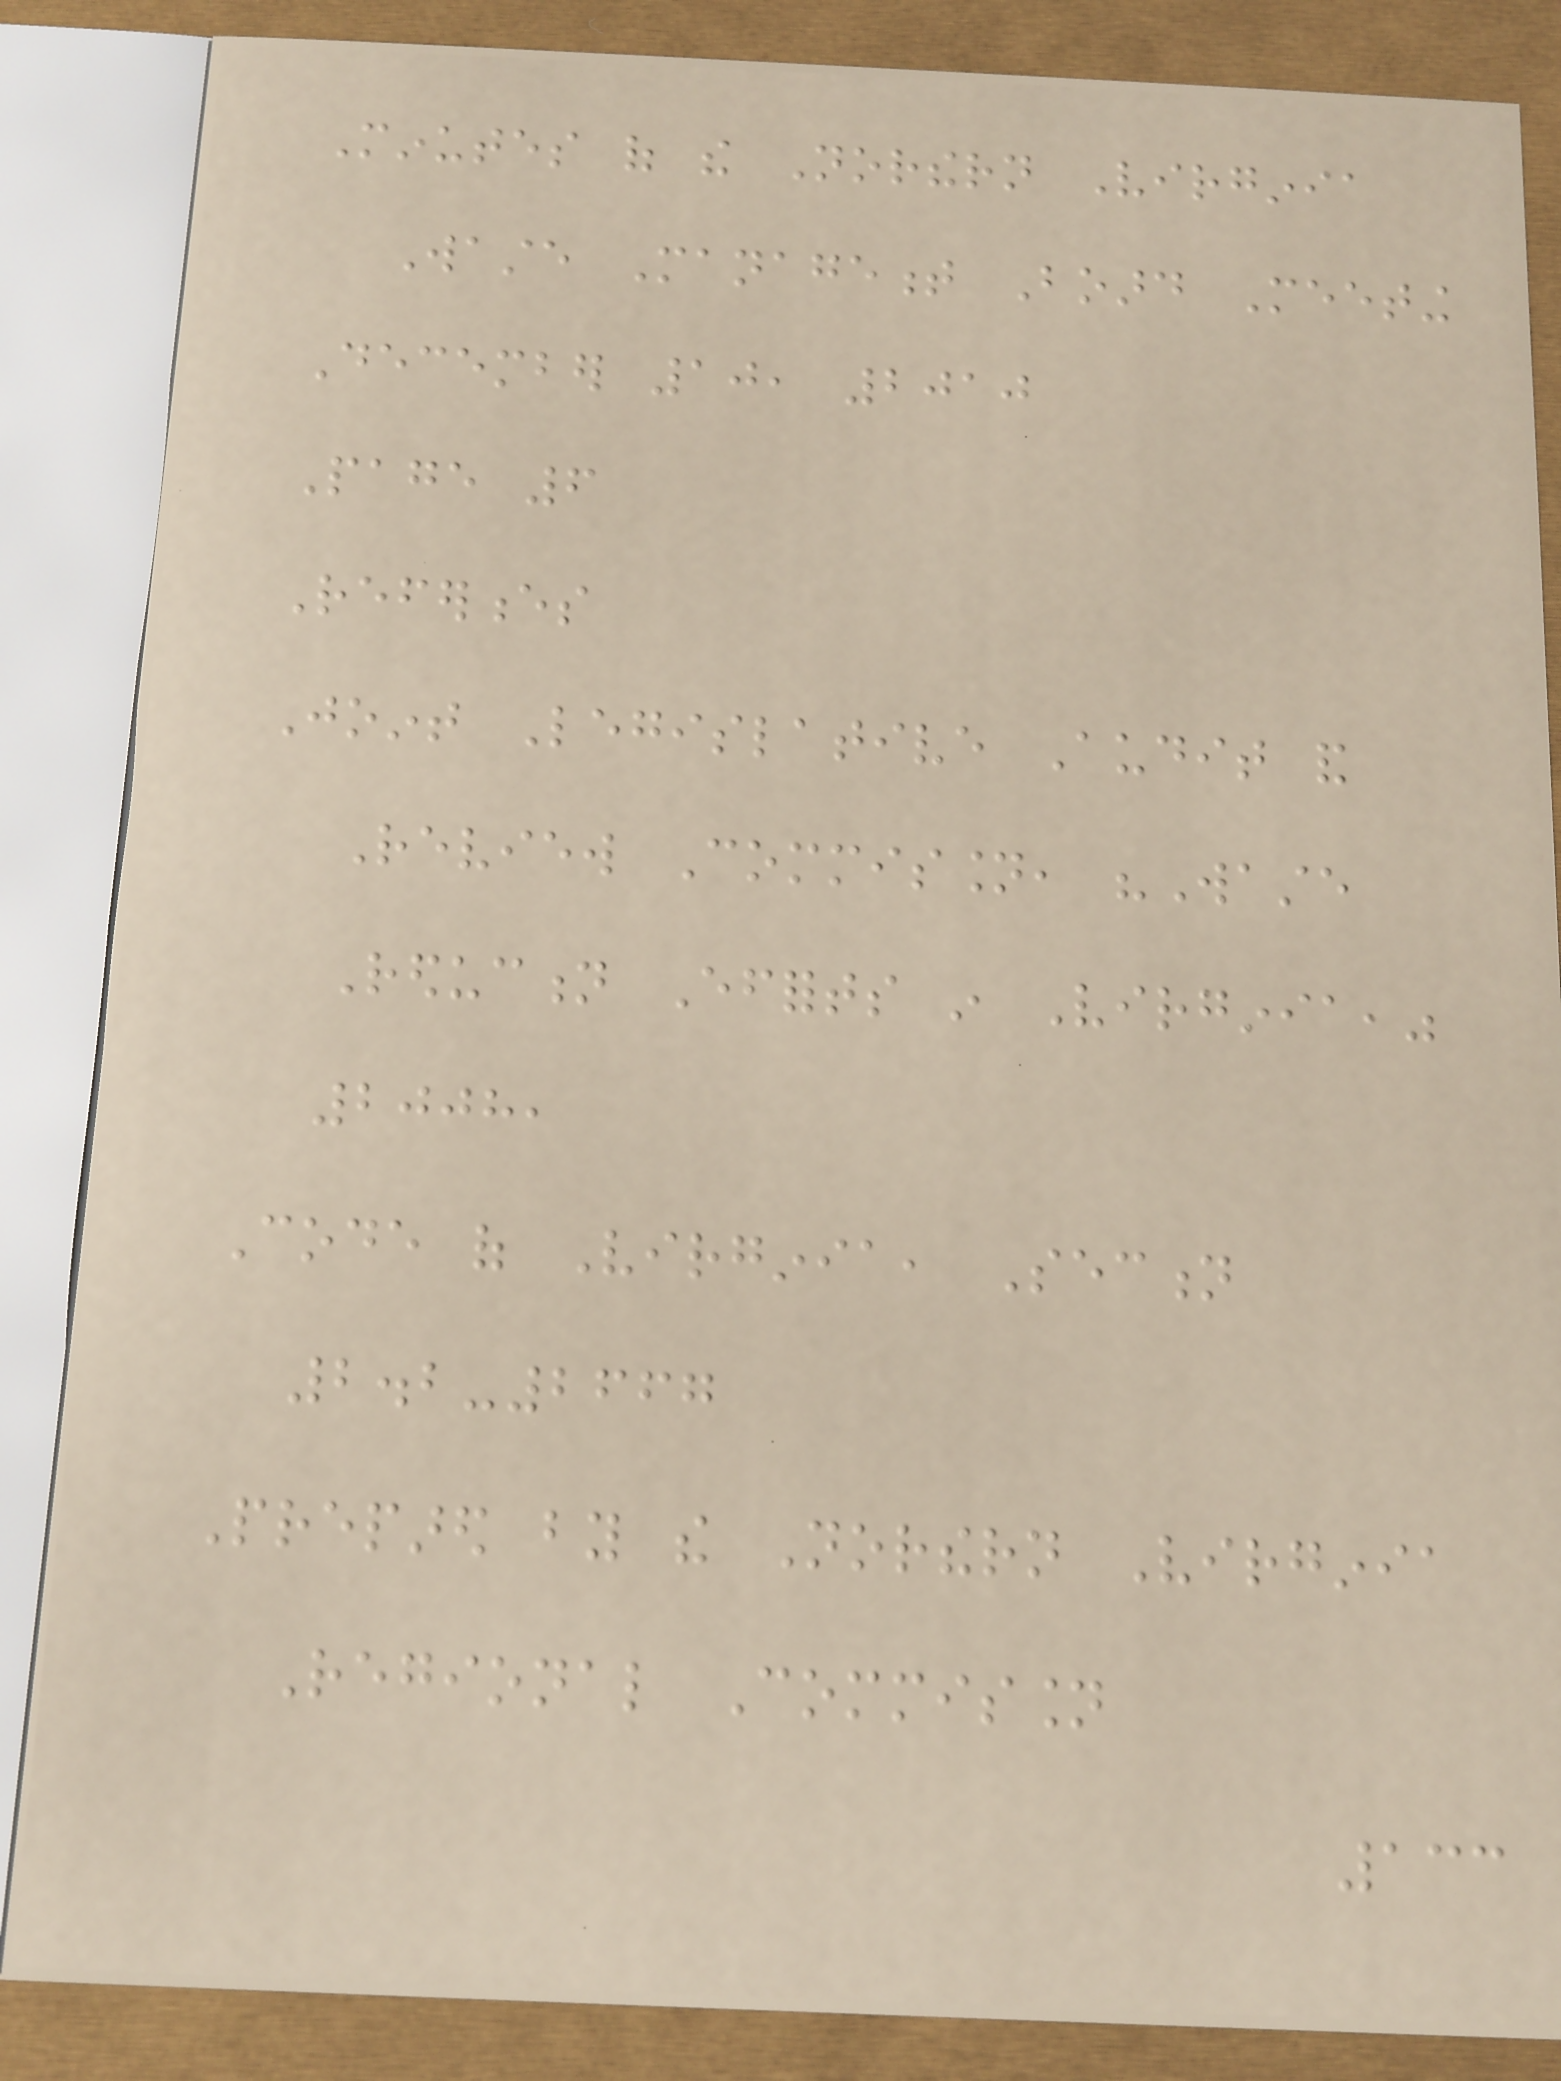Minutes of the Northern Virginia
Waste Management Board Meeting
December 10, 2010
Page 6
References
Joint Legislative Audit and
Review Commission, "Waste
Reduction Efforts in Virginia,"
2008,
Code of Virginia, Section
2.2-2667
Prepared by the Northern Virginia
Regional Commission
133
